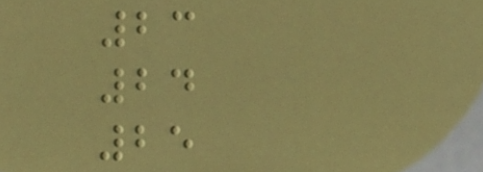23
24
25
